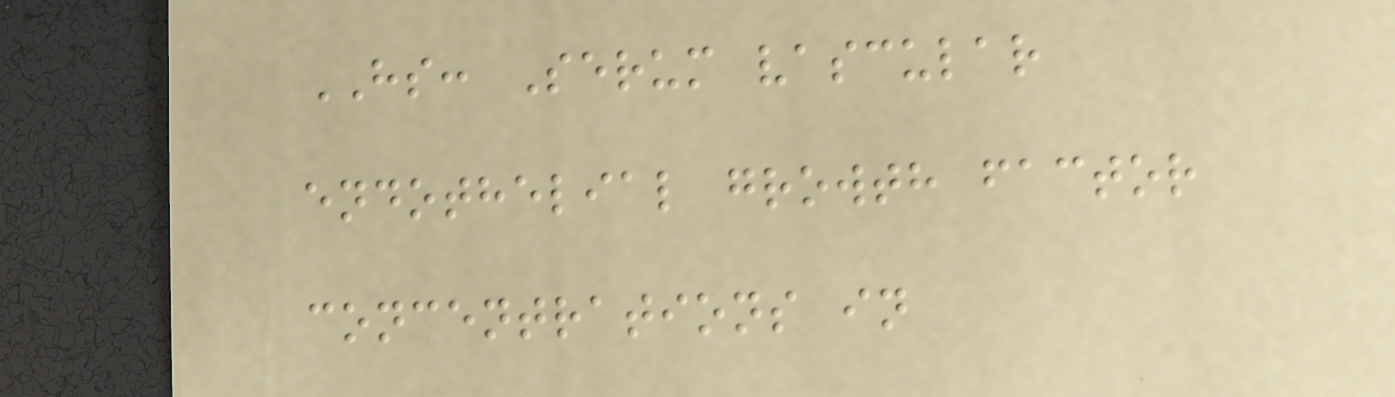HS: Serum vascular
endothelial growth factor
concentrations in
